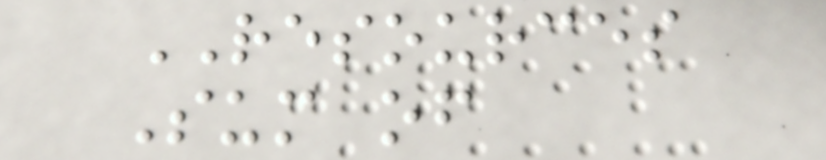RESOURCES
Sum of
